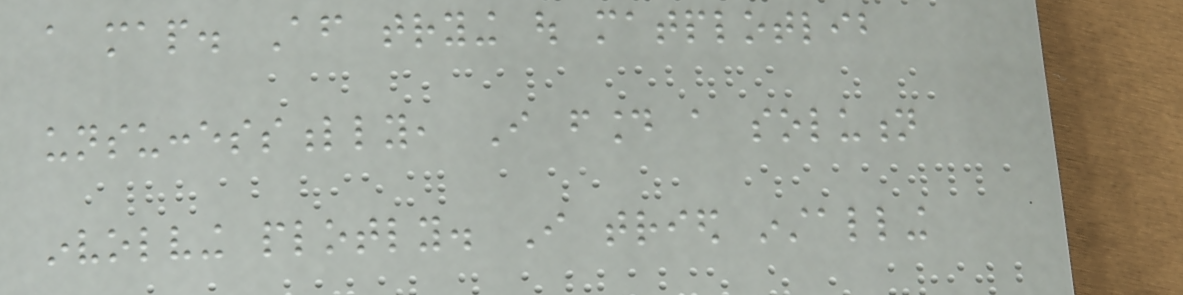a map. After trying out matplotlib
unsuccessfully, I found a solution
involving plotly. I tried installing
